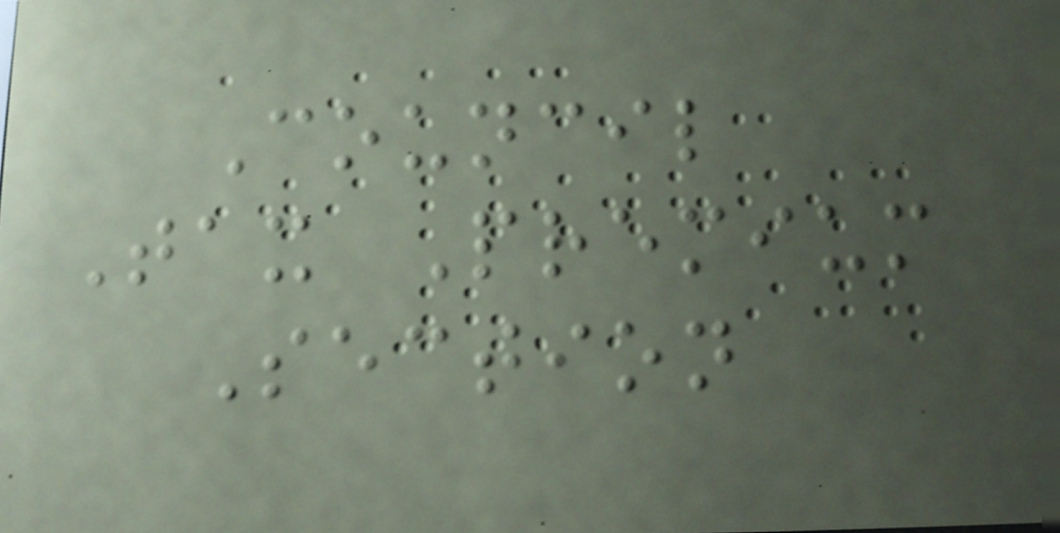Council
Tax Premium
Section
